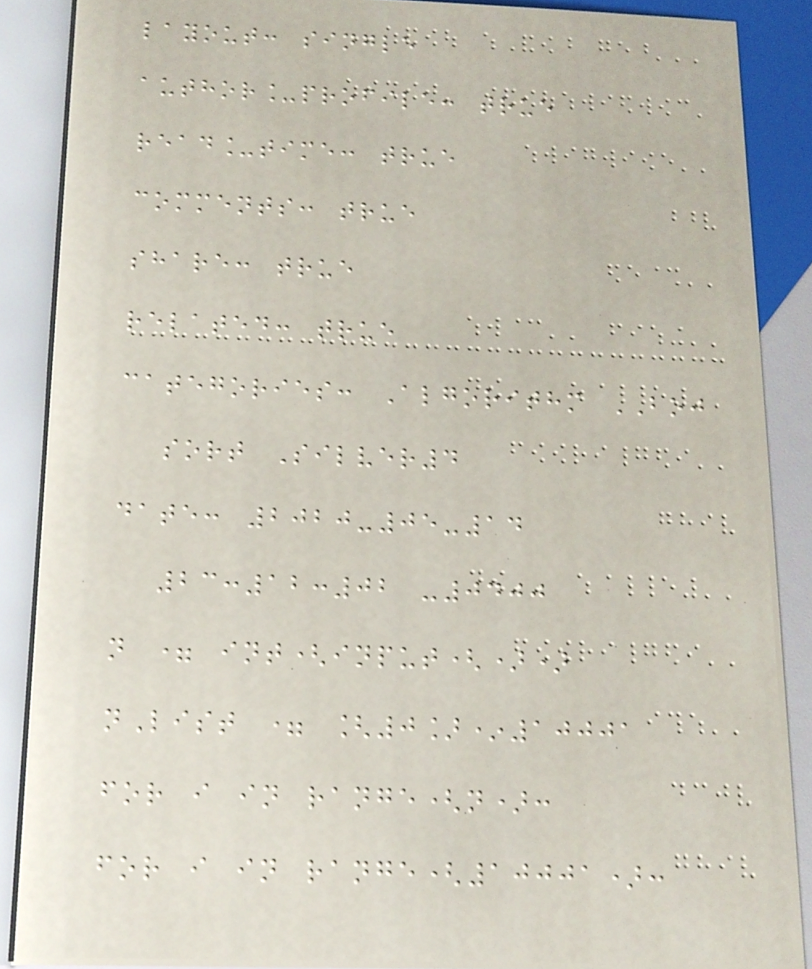layout: single
author_profile: true
read_time: true
comments: true
share: true
related: true
categories: Algorithm BOJ
sort Silver4
date: 2020-05-14
23:12:02 -0400
n = int(input())
nList = [0]*10001
for i in range(n):
for i in range(10001):
